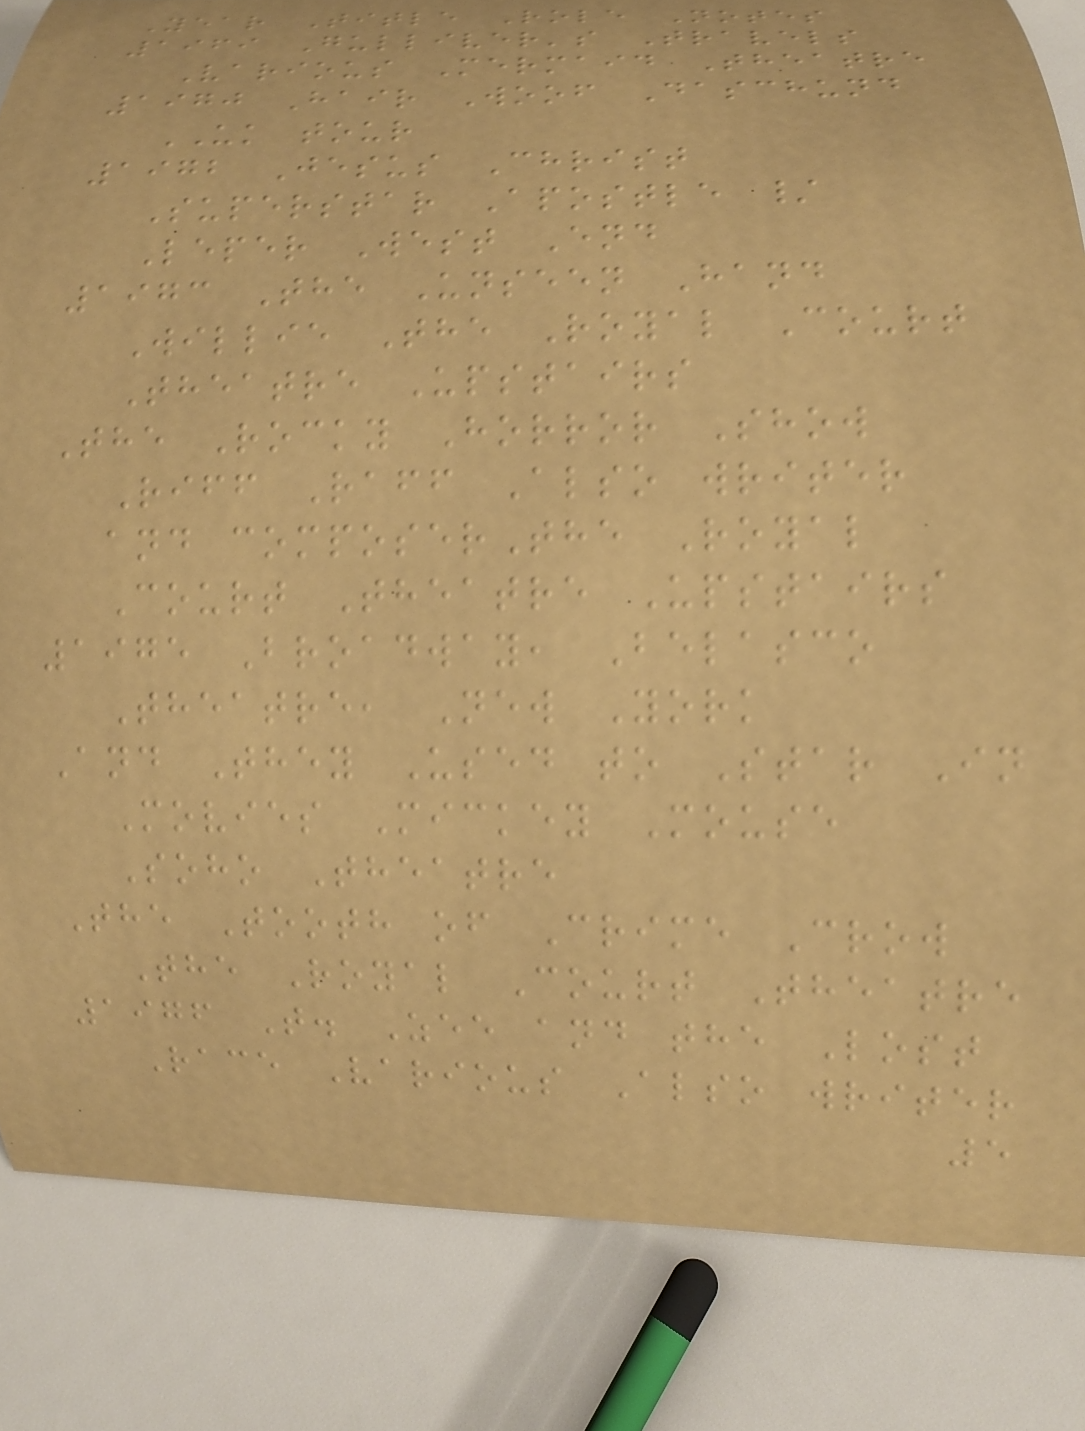Year Title Role Notes
1969 Gulliver's Travels
Various Mermaid Theatre
1970 Hair Woof Daschund
UK tour
1972 Jesus Christ
Superstar Apostle /
Leper West End
1973 The Unseen Hand
Willie The Royal Court
Theatre Upstairs
The Rocky Horror Show
Riff Raff Also writer
and composerThe Royal
Court Theatre Upstairs
1975 Broadway, Belasco
Theatre, New York
And They Used to Star In
Movies Mickey Mouse
Soho Theatre
The Tooth of Crime Crow
The Royal Court Theatre
1976 T. Zee and the Lost
Race Various Also writer
5
